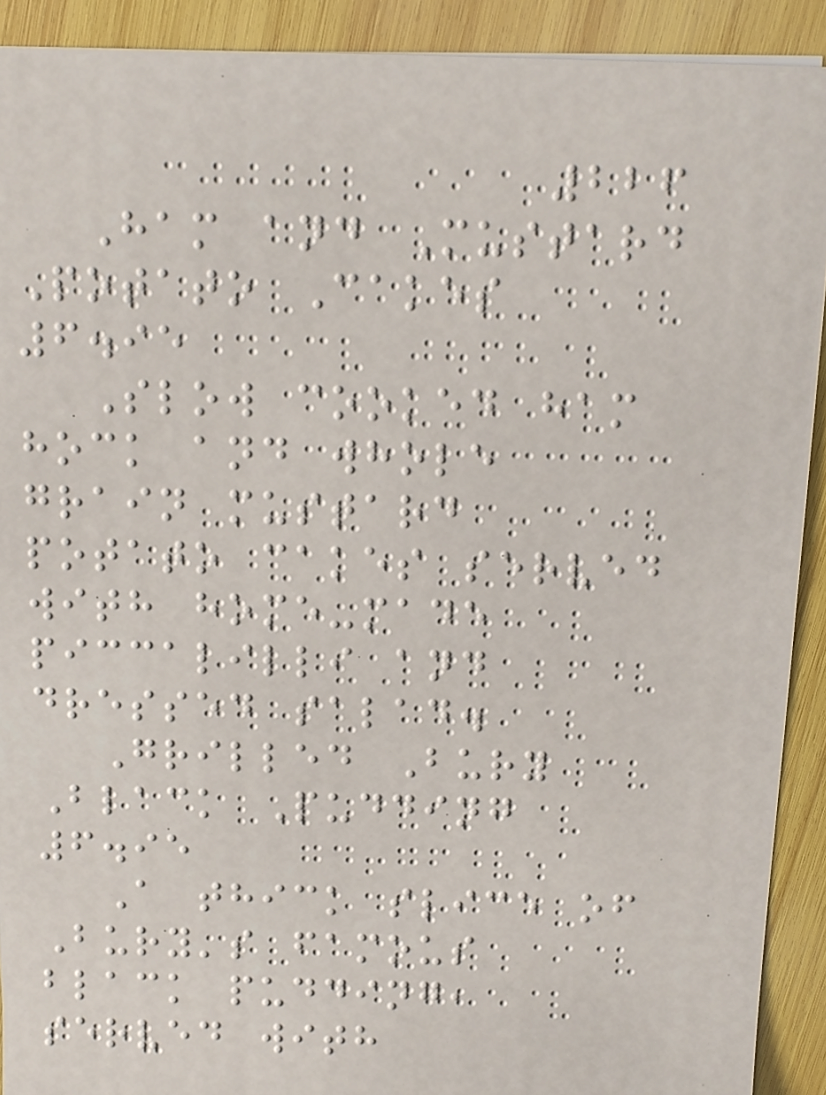226
Ham and Mustard
Potato Cakes
6.95
Slow cooked ham
hock and whole
grain mustard
potato cakes served
with home-made
piccalilli and
dressed salad.
Grilled Bury
Black Pudding
6.95
A thick slice of
Bury's famous
black pudding,
served with
